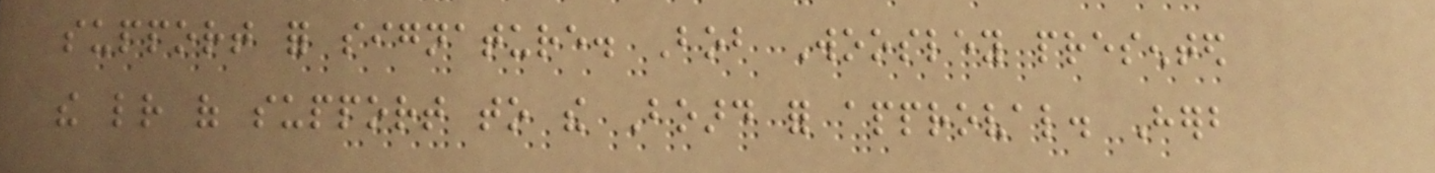support for signature. Bob Woosley presented
the letter of support to the Board for approval. Herb
